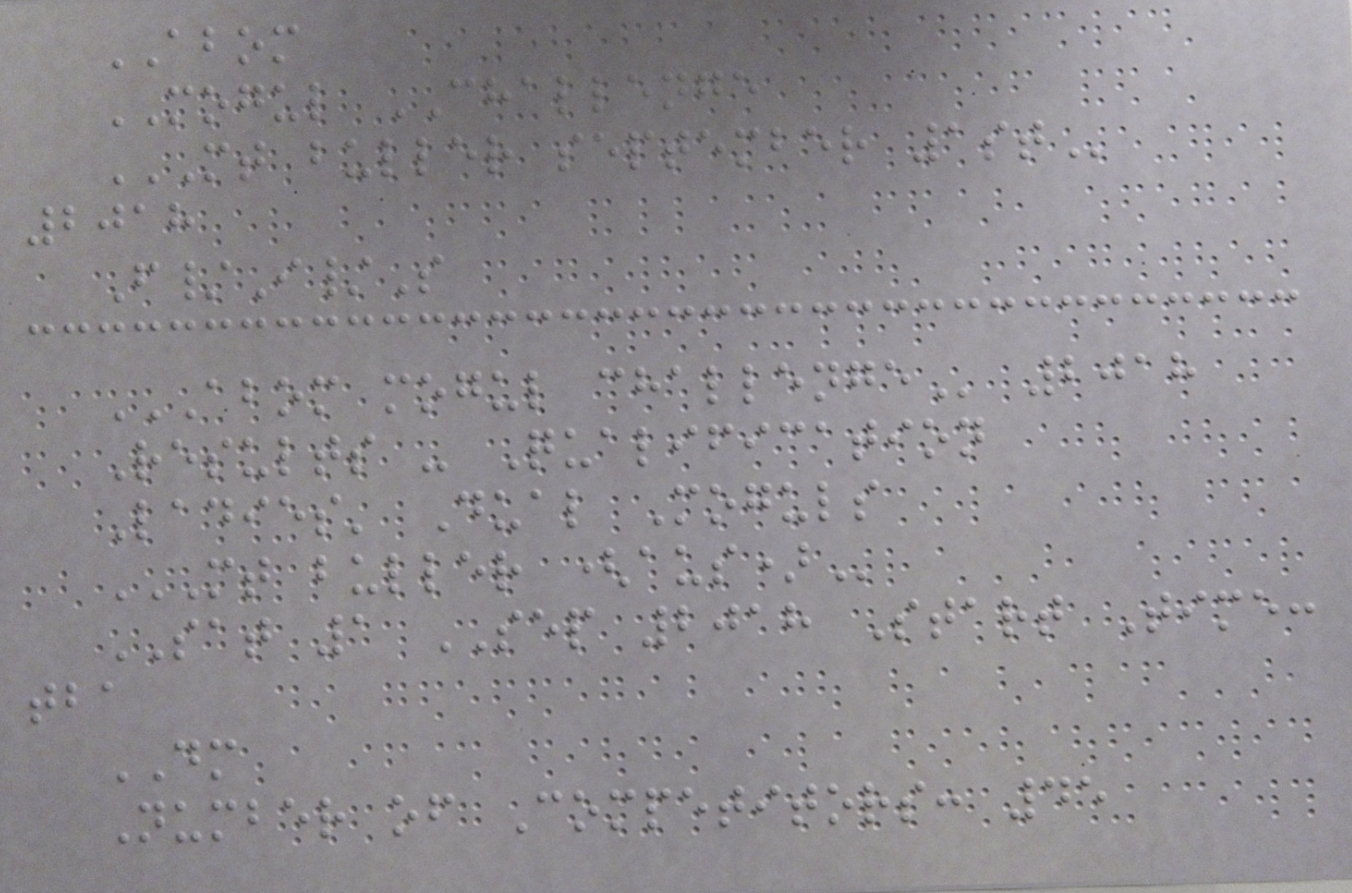ABOM
MOGUL CHALLENGE
MT BULLER SEPTEMBER 1ST
2018
F/I/S
ABOM MOGUL CHALLENGE 2018
Results - Qualification
Ladies' Dual Moguls
MT BULLER (AUS)
SAT 1 SEP 2018 Start Time:
tba
DM
Number of Competitors: 45
